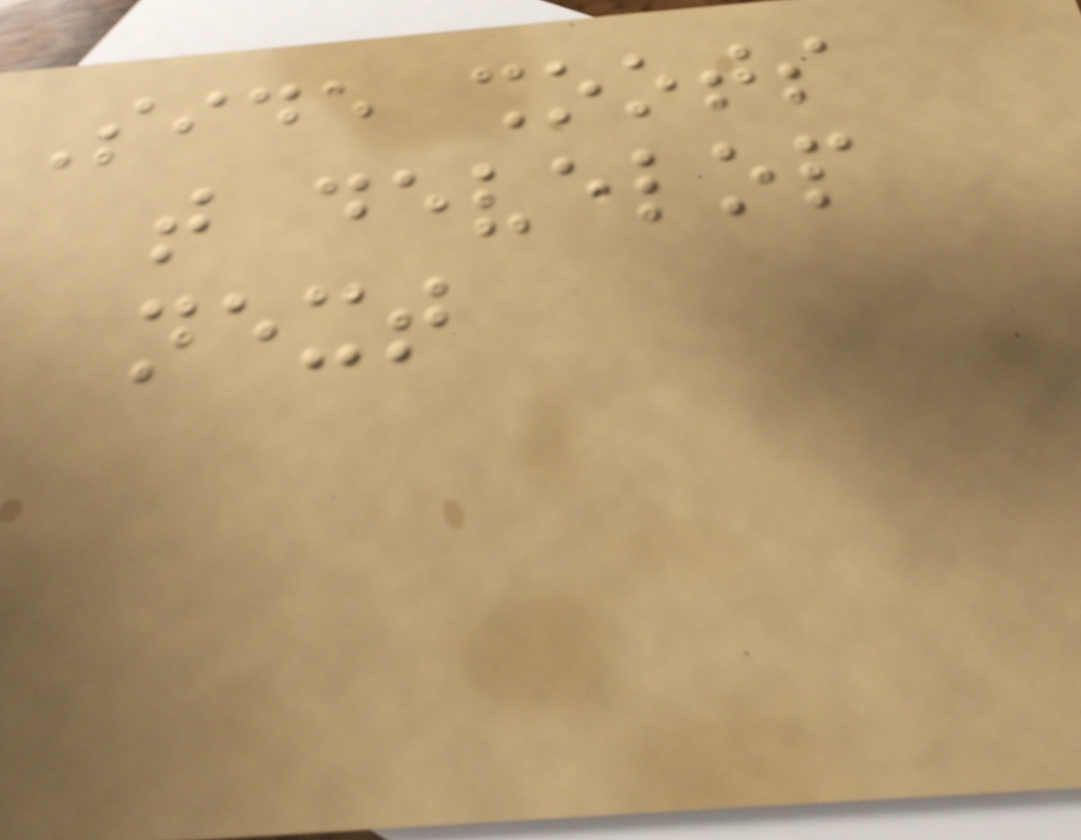Side shoots
that develop
next
